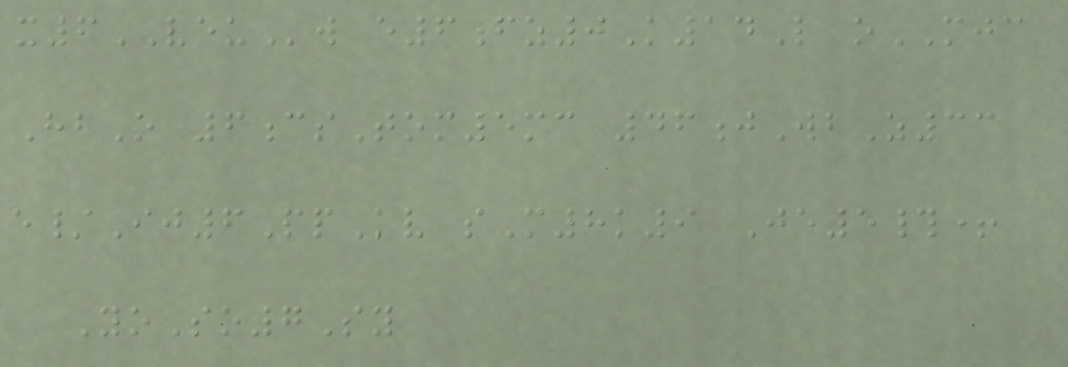x6VEUw e6fz0K14L oMJC
HbO 6csTom5mc 46jWbZ33
e/Ij6PpKv sM8k9 Je5#+
YoSo7Sy
